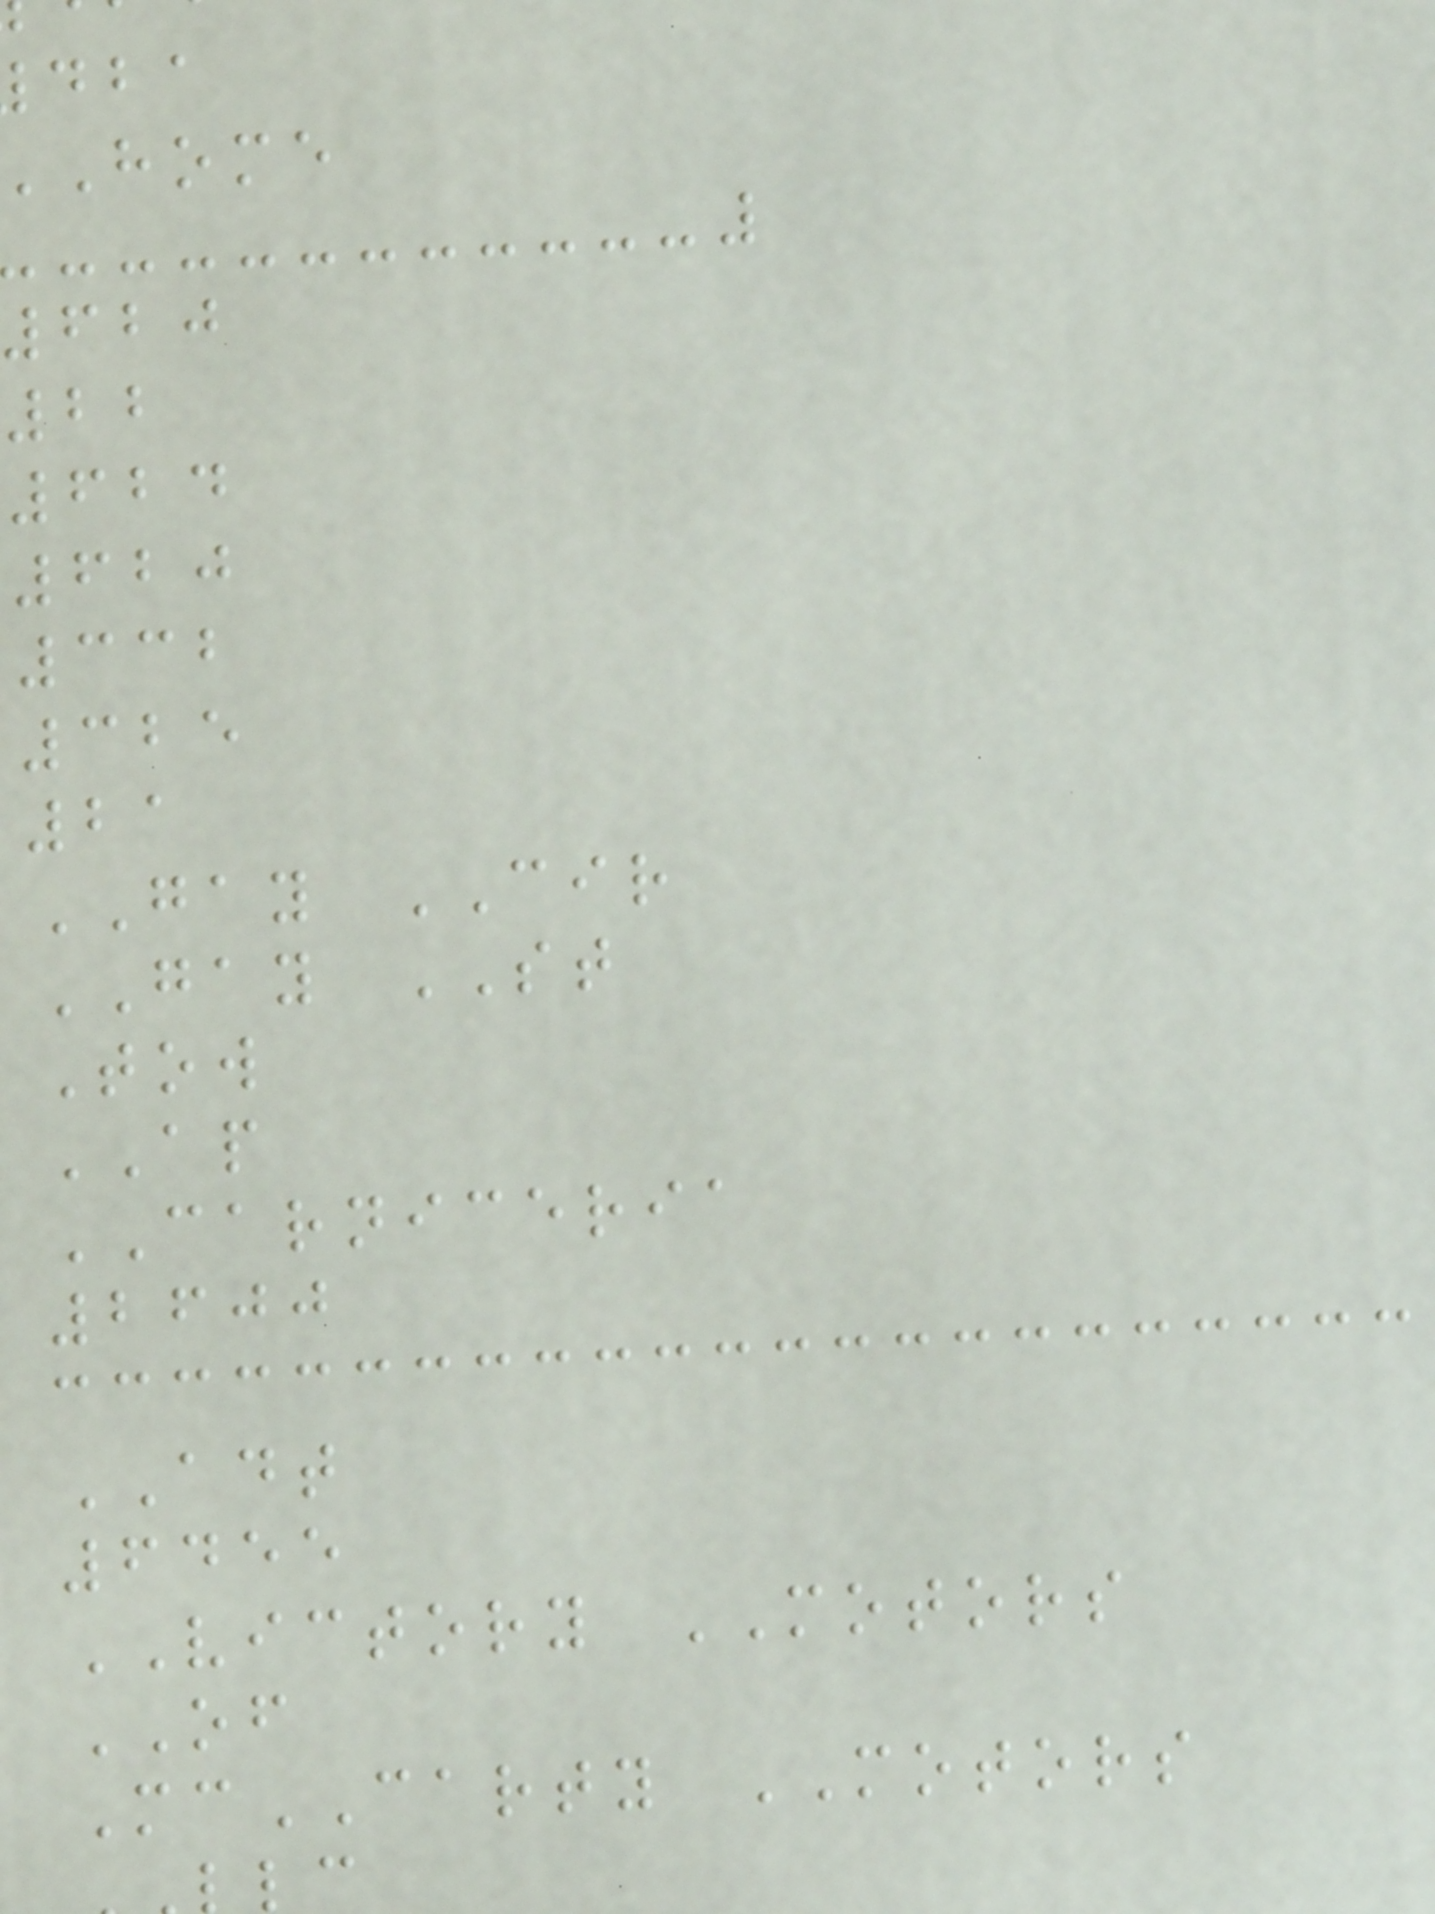home
620
22
624
620
332
325
21
GAY CIR
GAY ST
Tow
AP
CARNICERIA
2600
ADT
6455
VICTORY MOTORS
OF
McCARTY MOTORS
